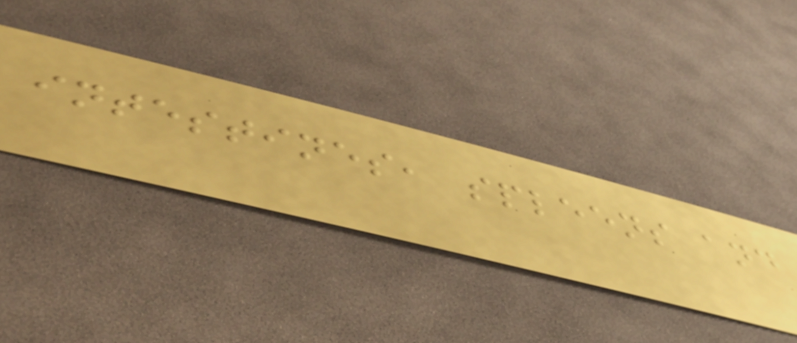intestines, spleens and
